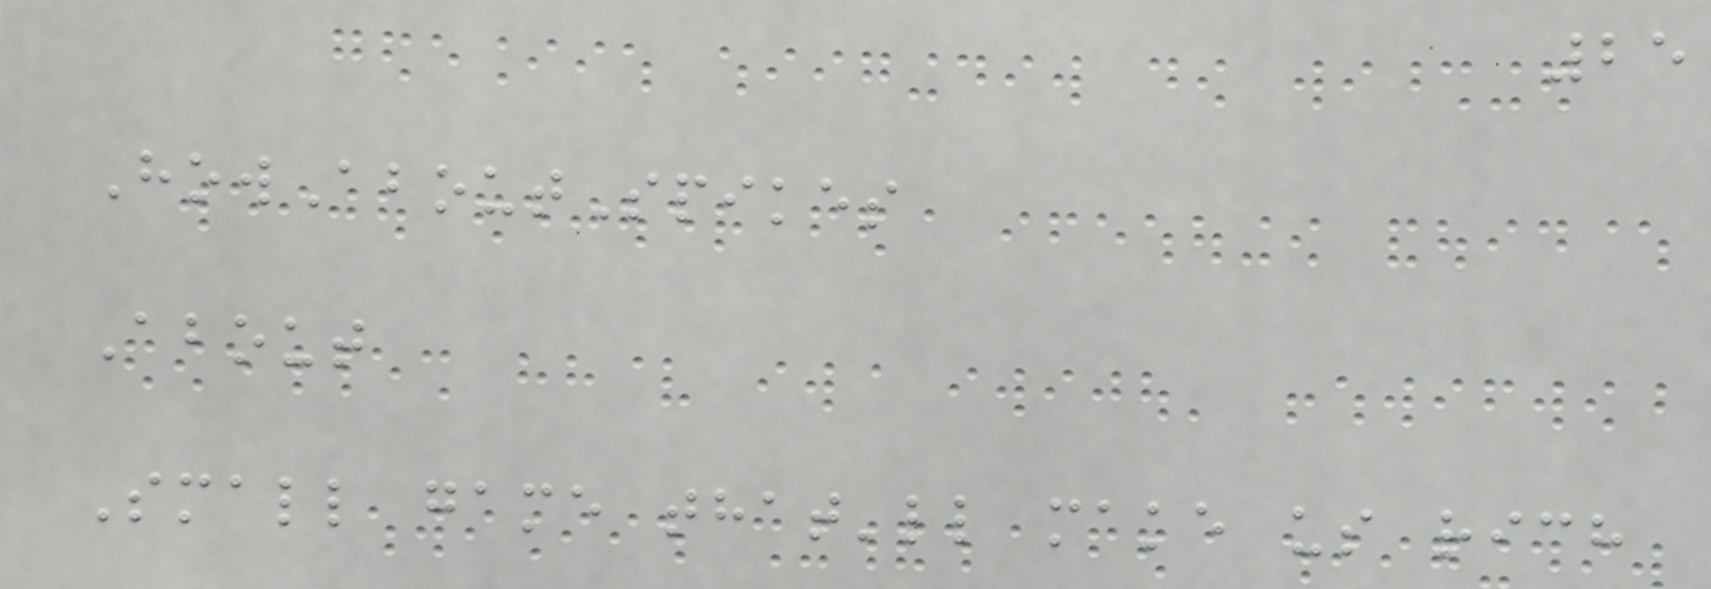25
HowAboutSpikes
About
Small game that'll make us rich
